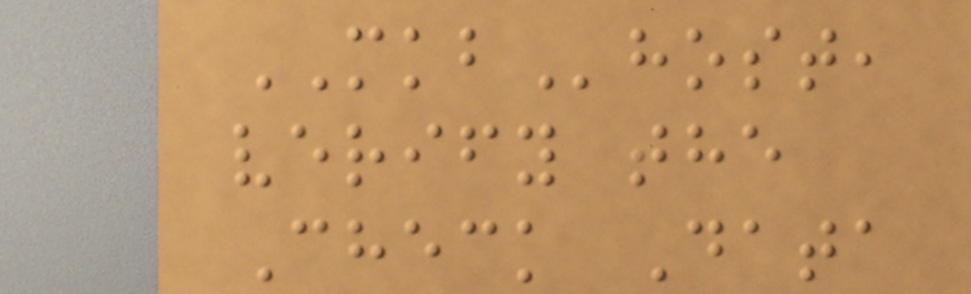MKBhost,
verify the
Check Data
